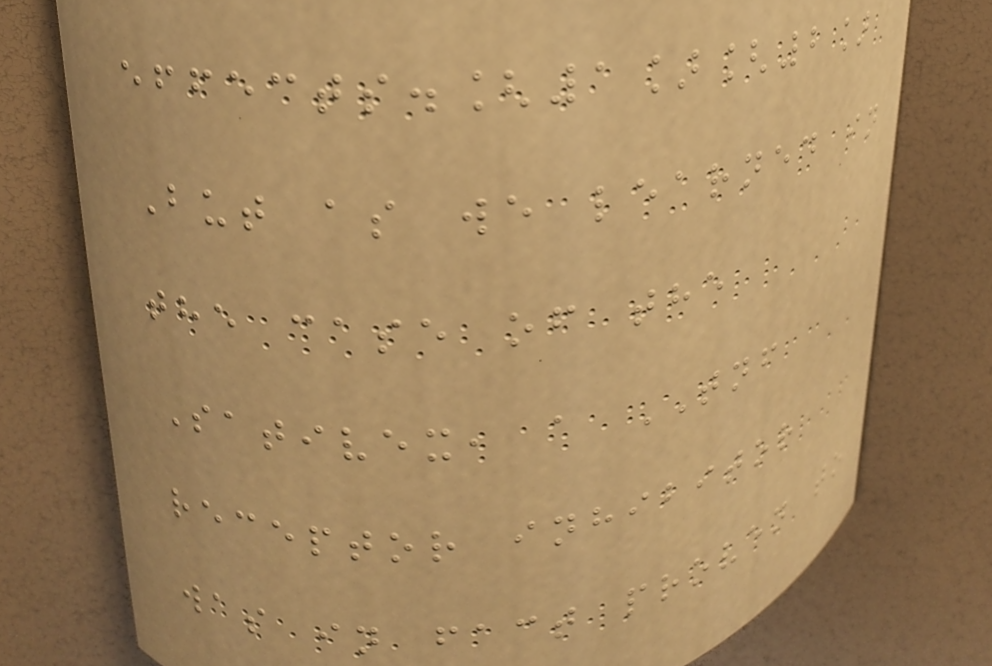effects.[1][2]
But as we learned in
the case of the
Sativex, a TNF
receptor inhibitor
was in fact proven to
